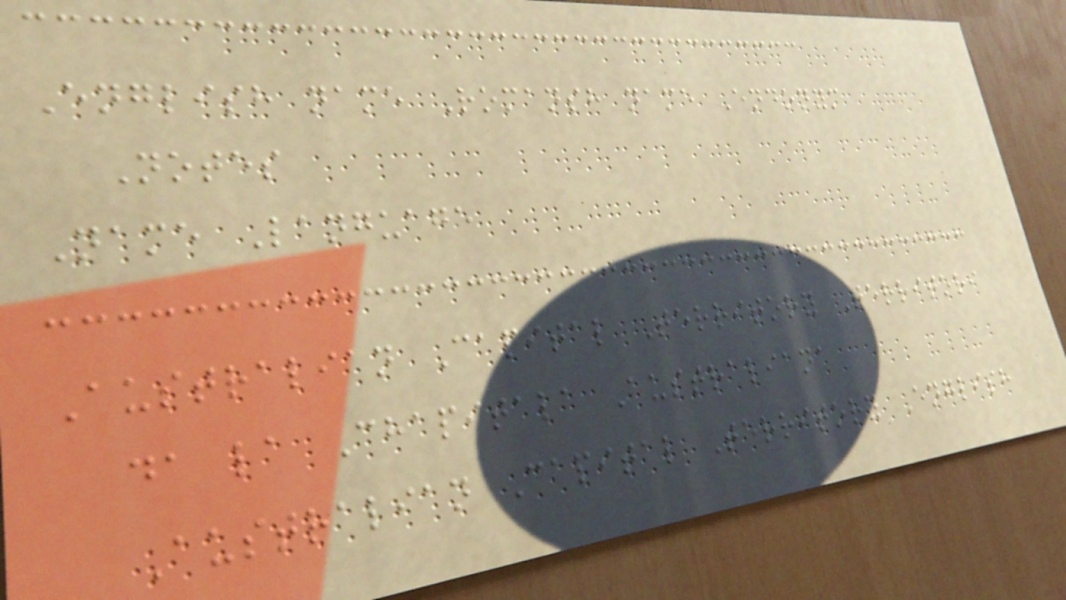English name Romansh name Endonym
Notes
Name Language
Australian Capital Territory Territori
da la Chapitala Australiana
Australian Capital Territory English
